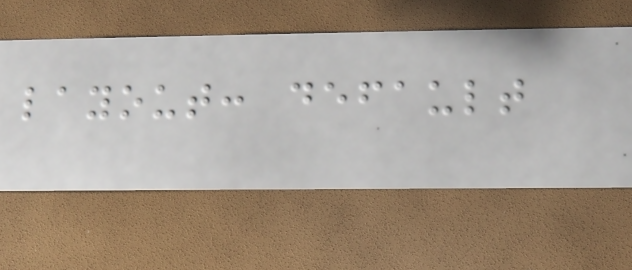layout: default
